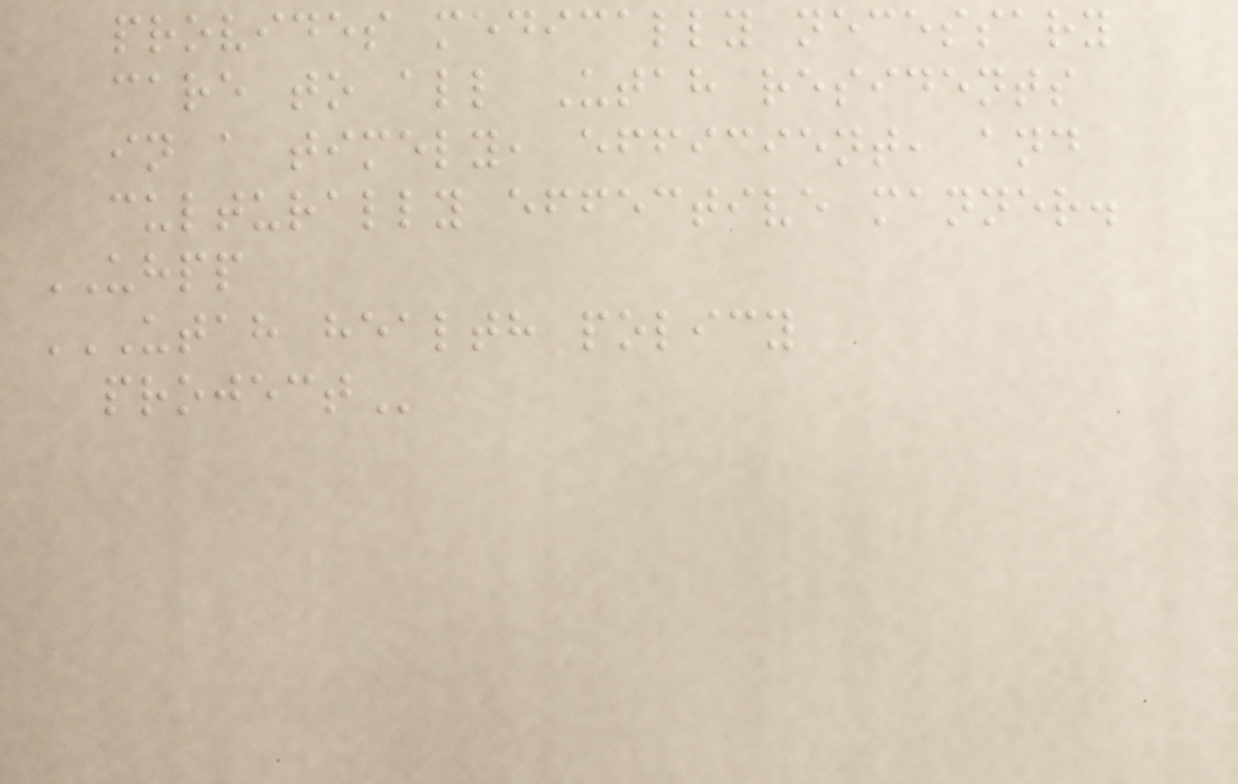provides medically necessary
care to all Utah residents
in a timely, efficient, and
culturally effective manner.
UHPP
UTAH HEALTH POLICY
PROJECT
